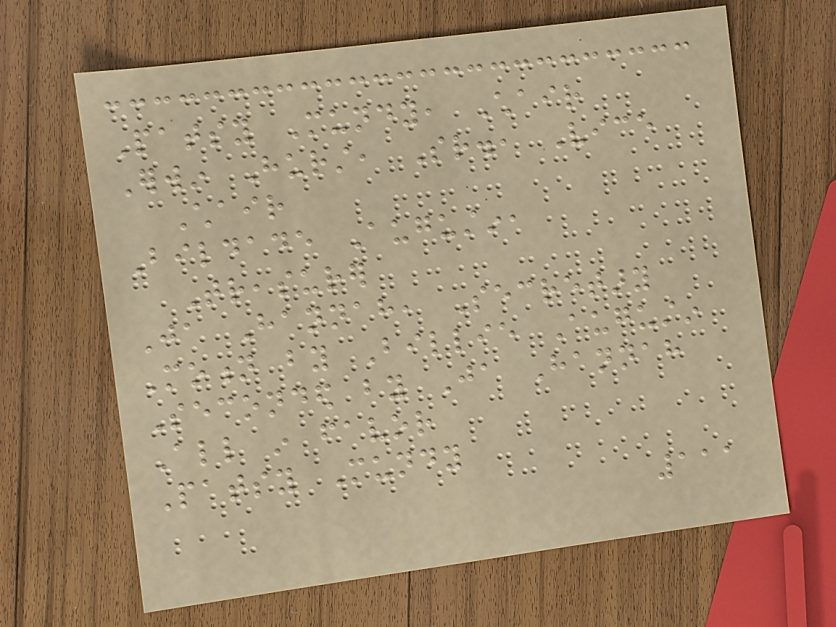Patsy Mundy, Chair
Erwin Hurst, Sr., Vice
Chair
Bildade Augustin,
Treasurer
Ja Hannah, Secretary
Motion by Billie Augustin
Seconded by Ja Hannah
All in favor
Patsy Mundy
111
